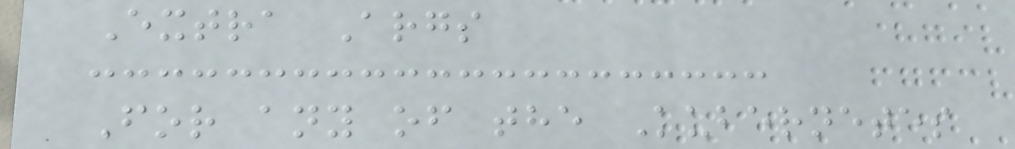Extra Args
For any of the Kubernetes
